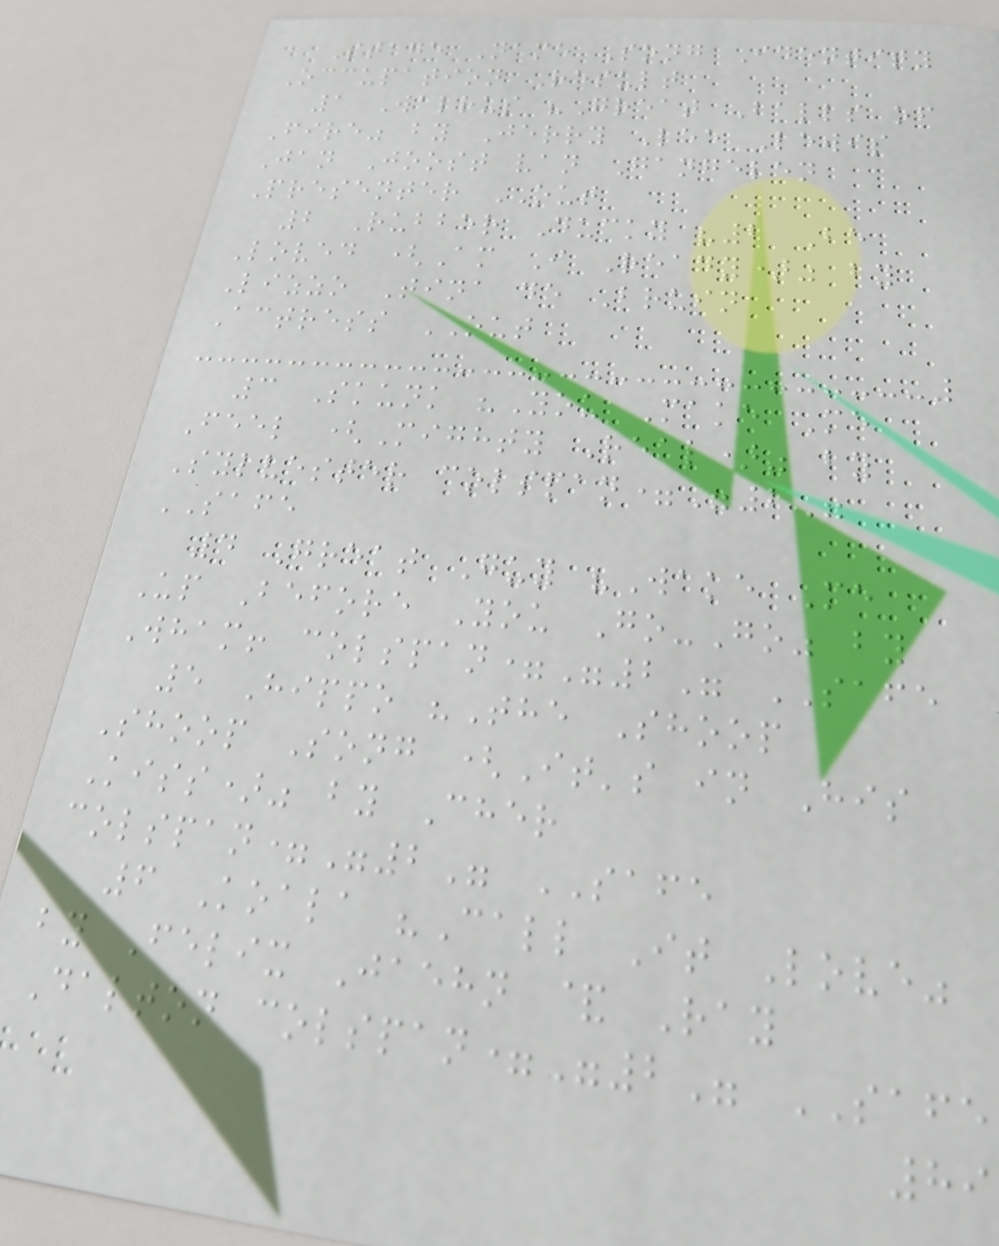Stage Name Song Identity
Occupation Result
1 Walrus "Great Balls of
Fire" by Jerry Lee Lewis
Jan Joost van Gangelen
Presenter OUT
2 Rubber Ducky "2 Be
Loved (Am I Ready)" by
Lizzo Tina de Bruin
Actress OUT
3 Skunk "You Make Me
Feel (Mighty Real)" by
Sylvester colspan="2"
SAFE
4 Great Guy "Wake Me
Up Before You Go-Go" by
Wham! colspan="2" SAFE
5 Hippo "The Shoop
Shoop Song (It's in His
Kiss)" by Cher
colspan="2" SAFE
6 Koala "Call It Love"
by Felix Jaehn & Ray
Dalton colspan="2" SAFE
89
